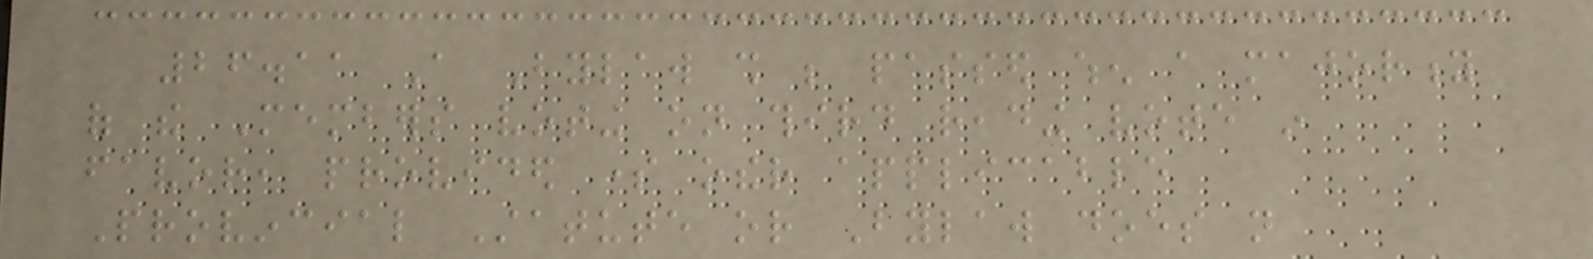26.11 A Bylaw shall be passed when a majority
of the Members voting on third reading vote in
favor, provided some other applicable
Provincial Statute or Bylaw does not
